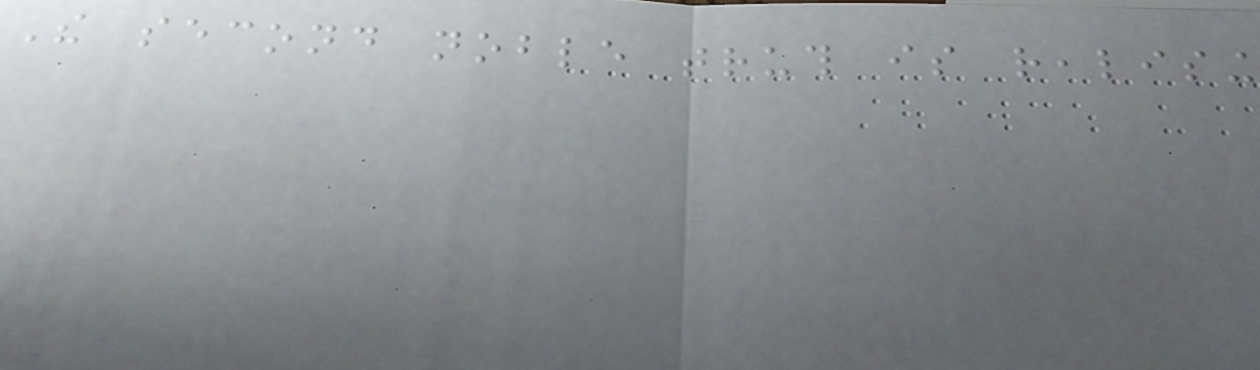The second noble truth is realising
